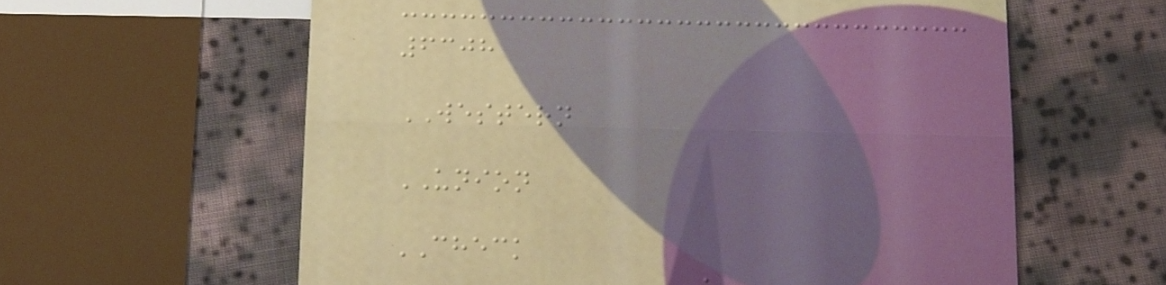6308
WESTERN
UNION
CHECK
